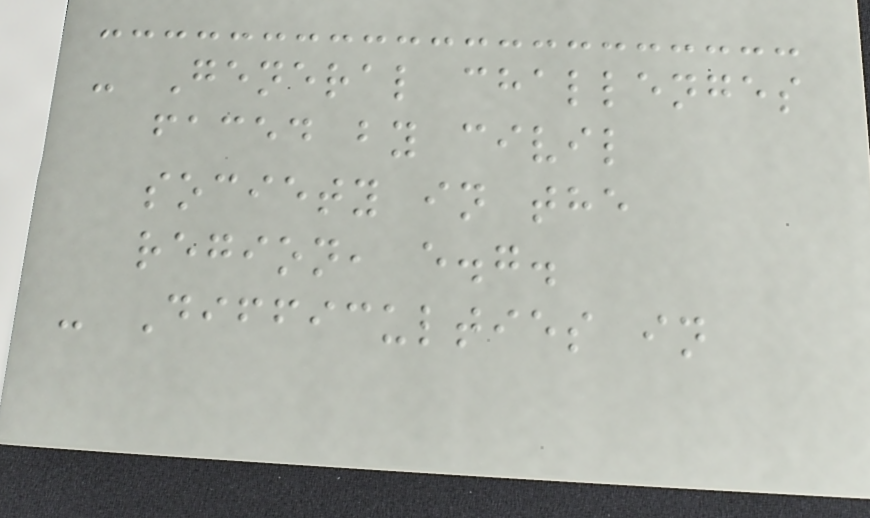- General challenges
faced by civil
society in the
region, e.g.
- Difficulties in
